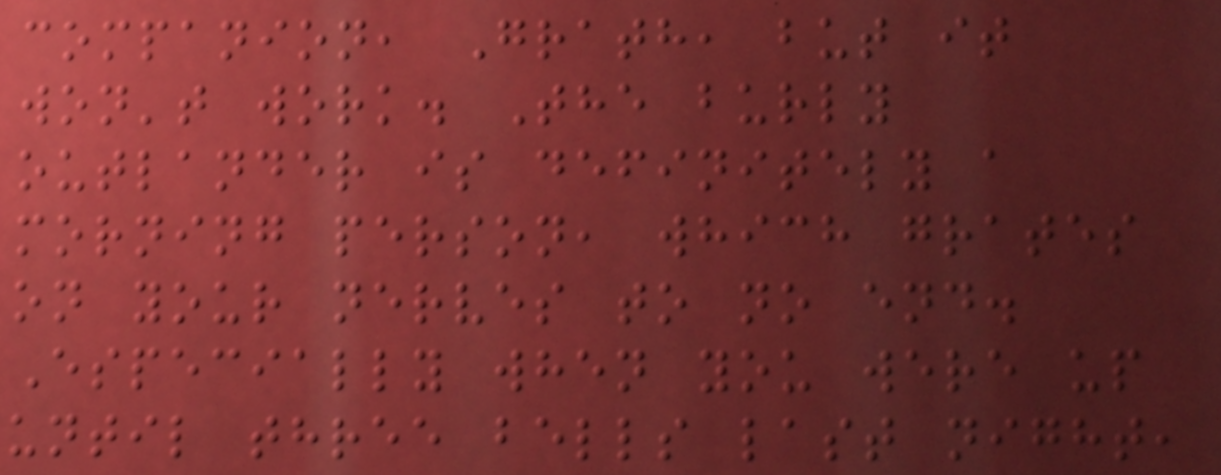companion, Grath, but it
won't work. The burly
outlander is definitely a
morning person, which grates
on your nerves to no end.
Especially when you were up
until three bells last night,
